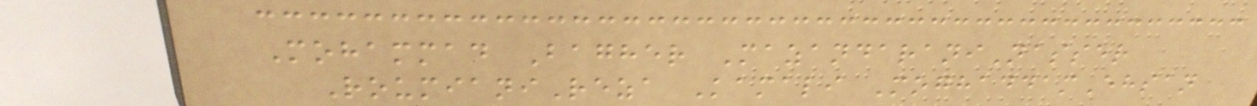Mohammad Bagher MazandaraniNasser
RoumianiReza Kamali MoghaddamEhsan
